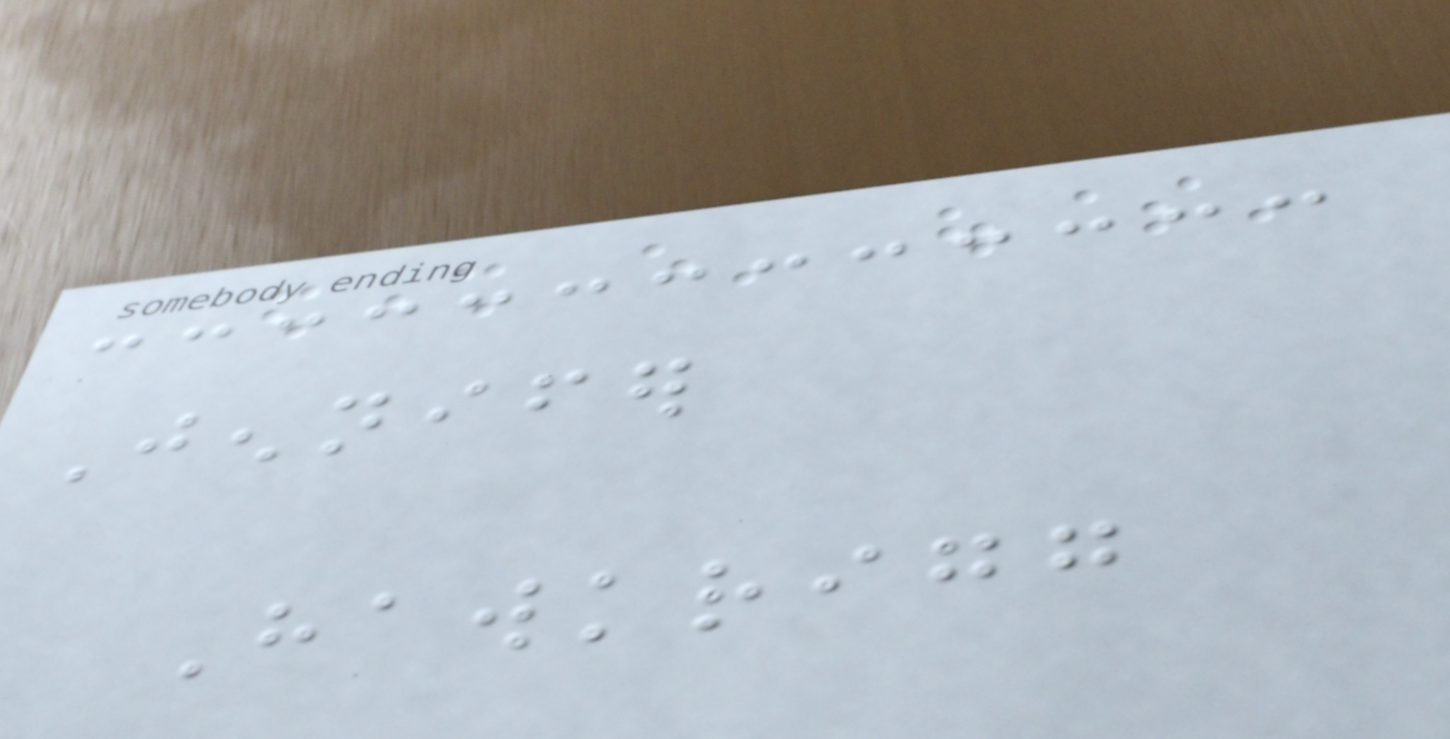Jennifer
Hawkrigg
